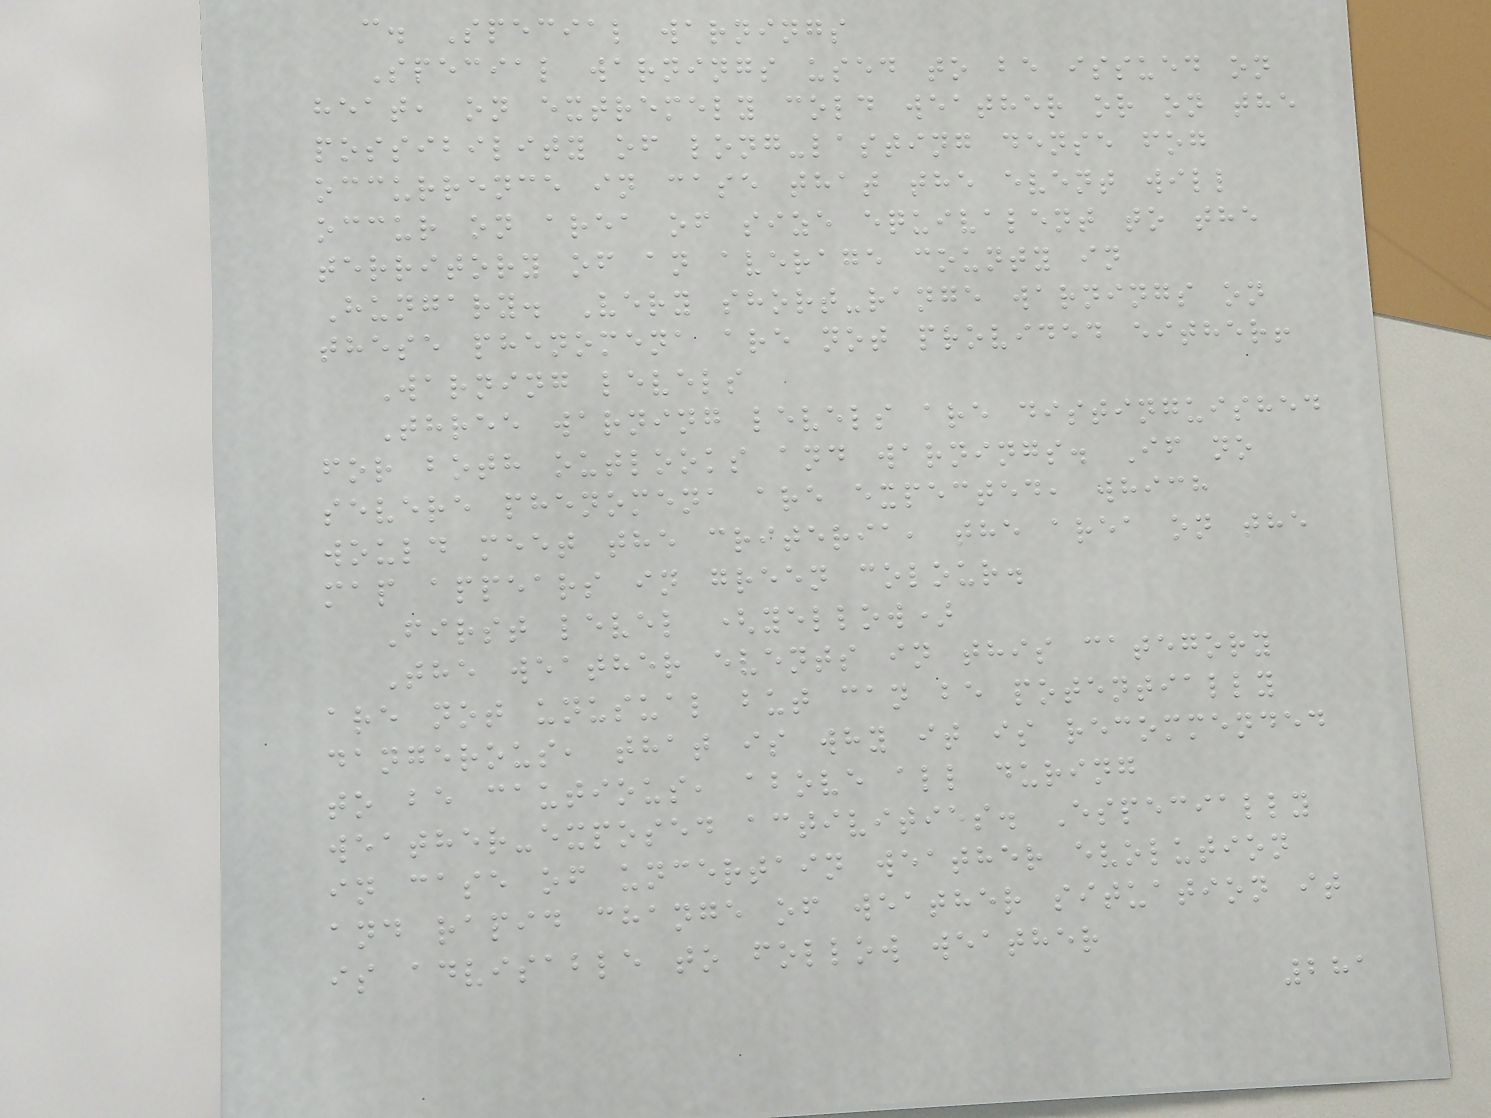c. Special warnings
Special warnings used to be issued on
heat, on extremely cold weather or on the
possibility of long-lasting dense fog
occurrence in case that the event will
occur on area of size equivalent to the
territory of an average county in
Hungary. Very short-range warnings on
these phenomena are not provided either!
Warning levels
Three warning levels are distinguished
for both outlooks and warnings. If no
severe phenomena are expected, which
would meet the criteria, the area on the
map appears in green colour.
First level (yellow)
The weather events in this category
are not unusual but can be potentially
dangerous, that is why it is recommended
to be cautious, above all during
weather-exposed activities. Especially
in case of uncertain weather evolution
and rapid change of weather situation it
is advisable to follow weather
281
